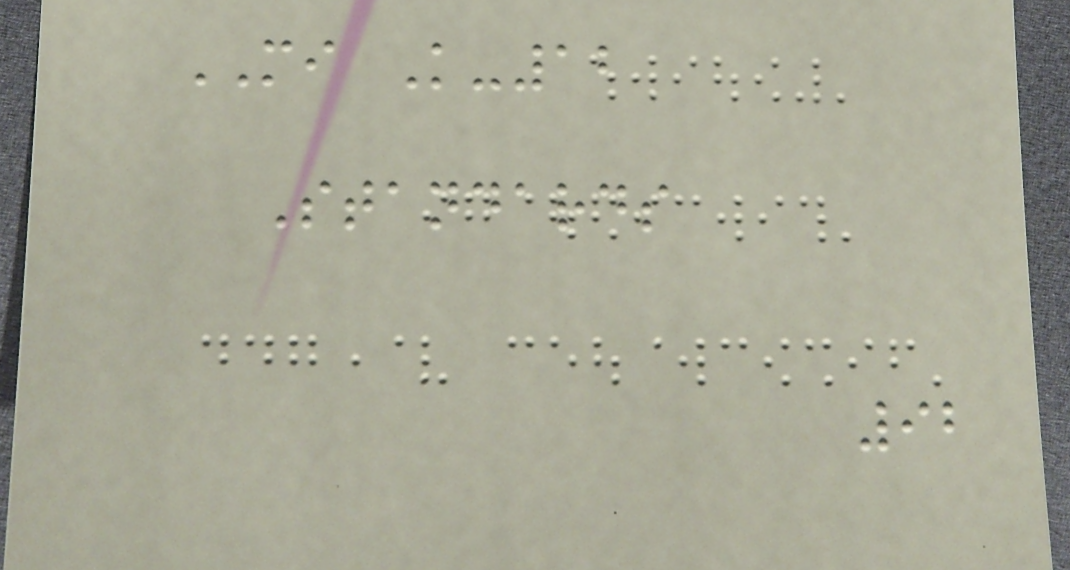MI K-12
Standards
92
